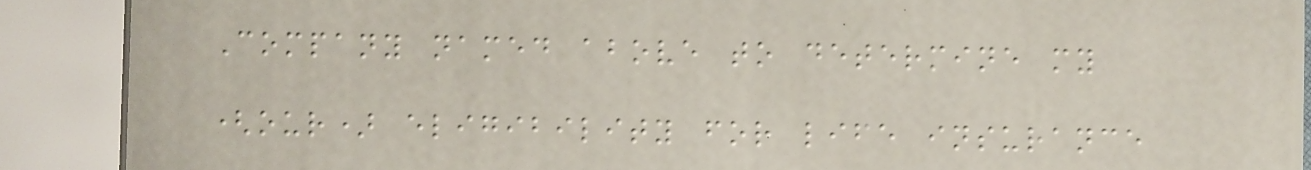Company named above to determine my
(our) eligibility for life insurance
